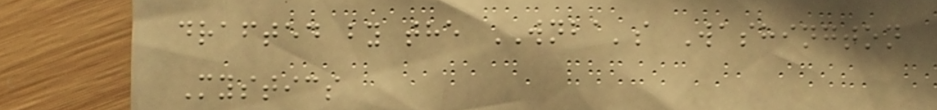drafted by the WNBA's Washington
Mystics
